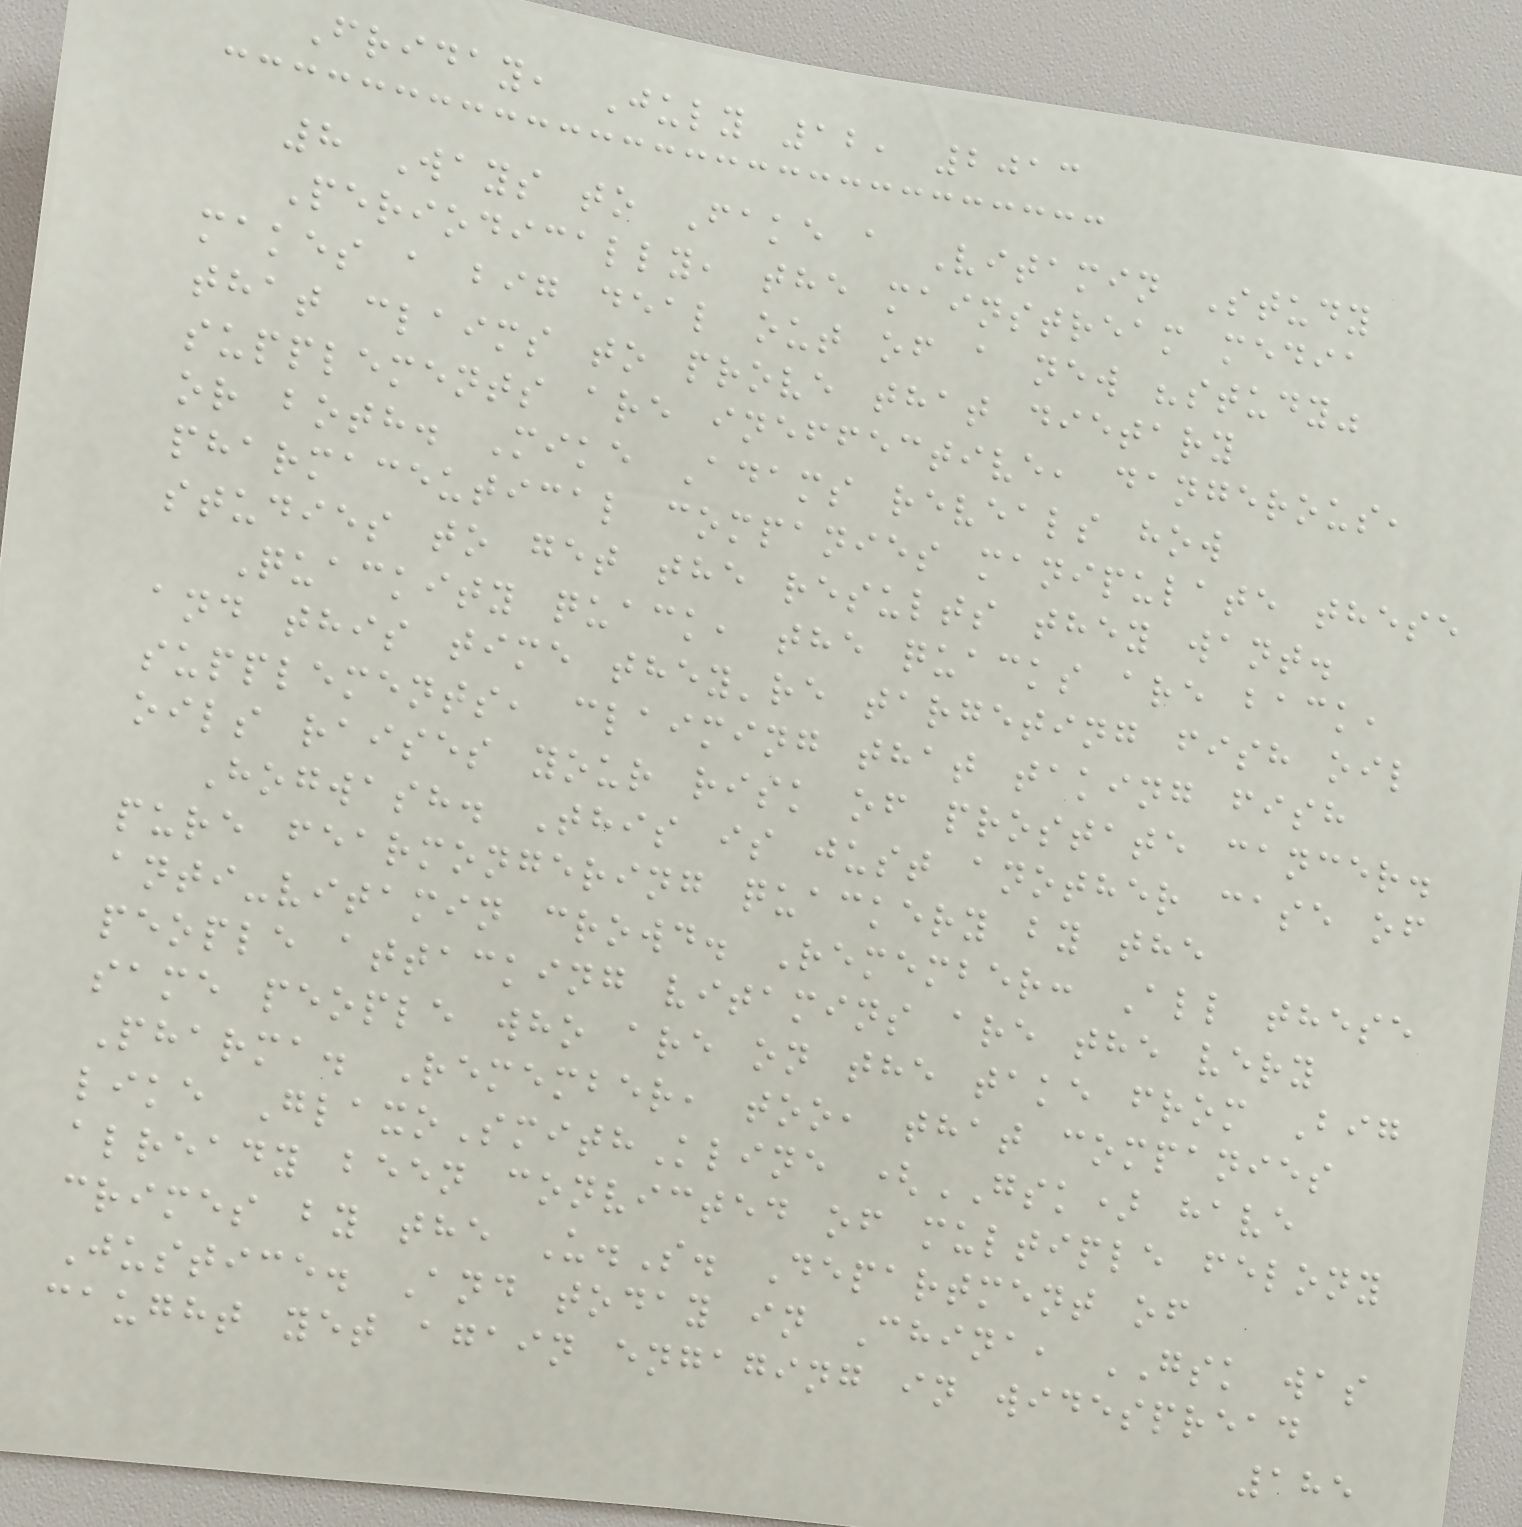Friday, July 12, 2013
8 Ways to Fake a Vitamin Study
Periodically, the mainstream media
makes a big deal out of a new "study"
that claims to prove that dietary
supplements are ineffective, dangerous,
or both. Mike Adams reveals how
pharmaceutical companies manipulate these
studies to get the results they want.
Quackity quack, the quacks are back,
and this time they're targeting fish oil
supplements, claiming that taking fish
oils raises your risk of prostate cancer.
Hogwash. This is just another case of
pure fearmongering quackery by the
anti-vitamin crowd. Remember: All these
people attacking vitamins are the very
same people who are on the take from Big
Pharma. Remember, too, that companies
like GlaxoSmithKline (GSK) have
already been convicted of multiple felony
crimes by the U.S. Department of
Justice. And today in China, GSK was
caught yet again engaging in widespread
185
